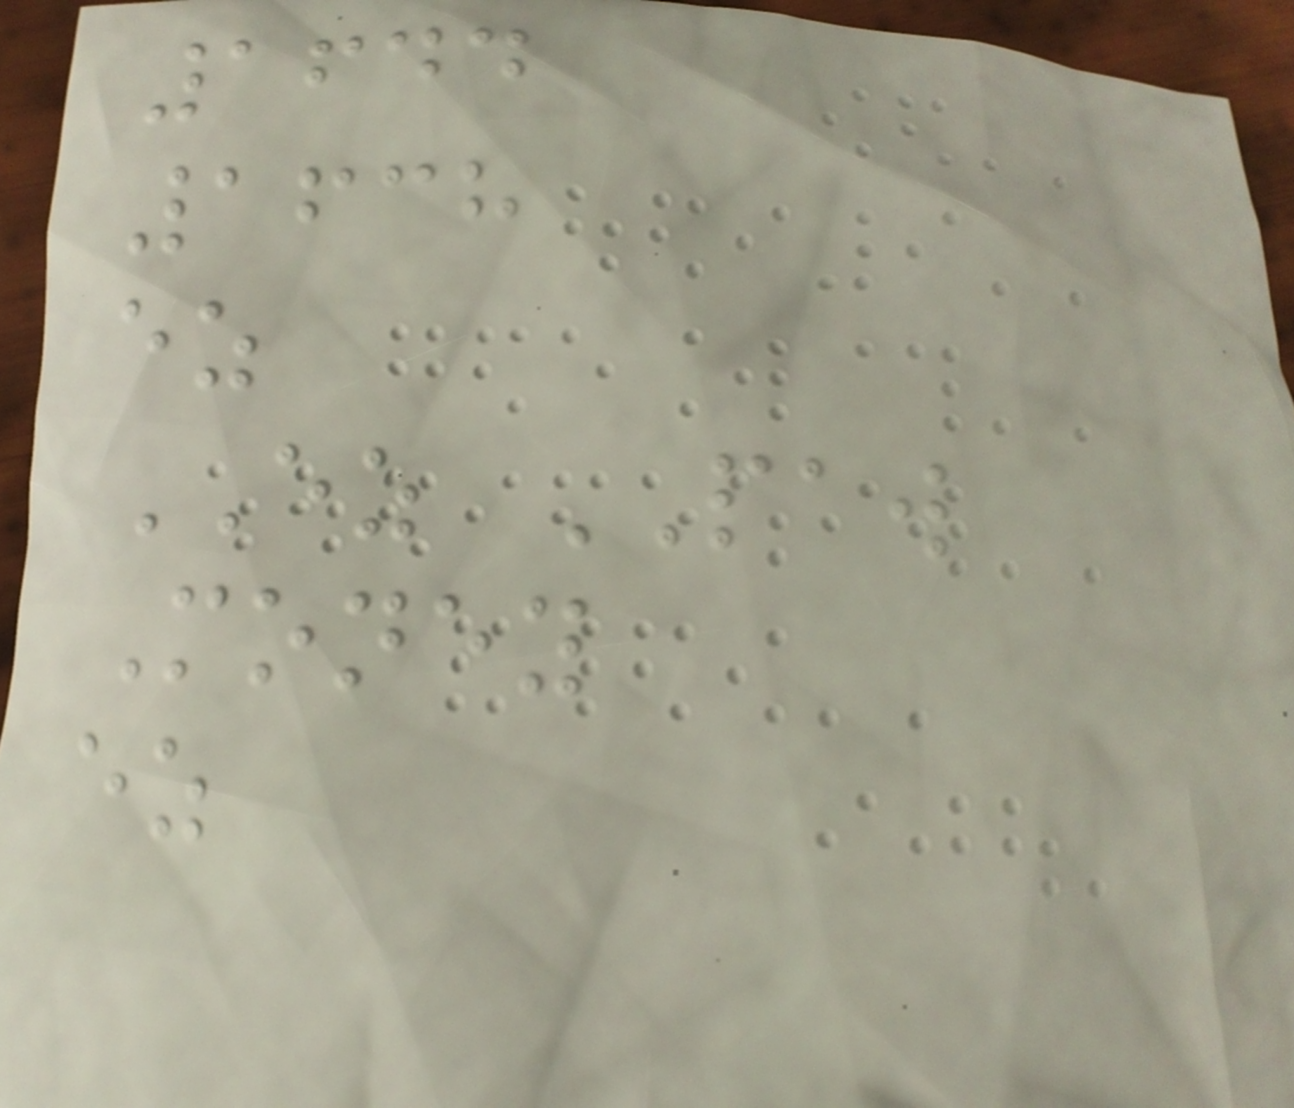1644
1638
ez
EZ PAW
Money
ez
